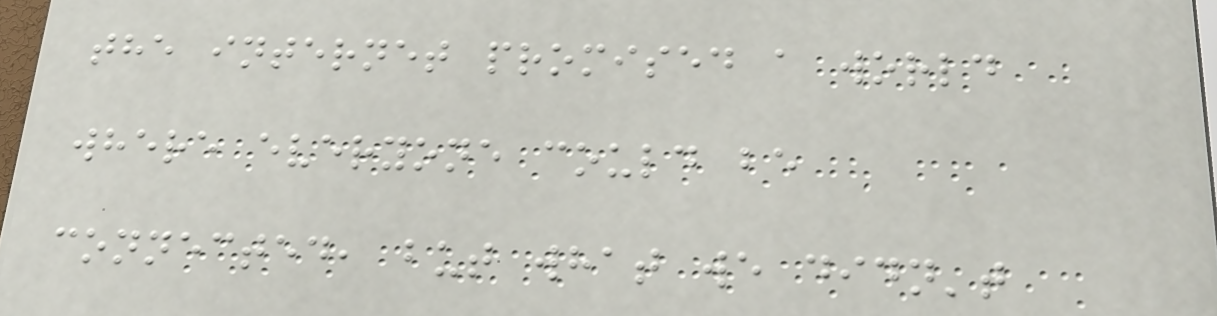the internet promised a world
where everyone could be
connected, but what we didn't
